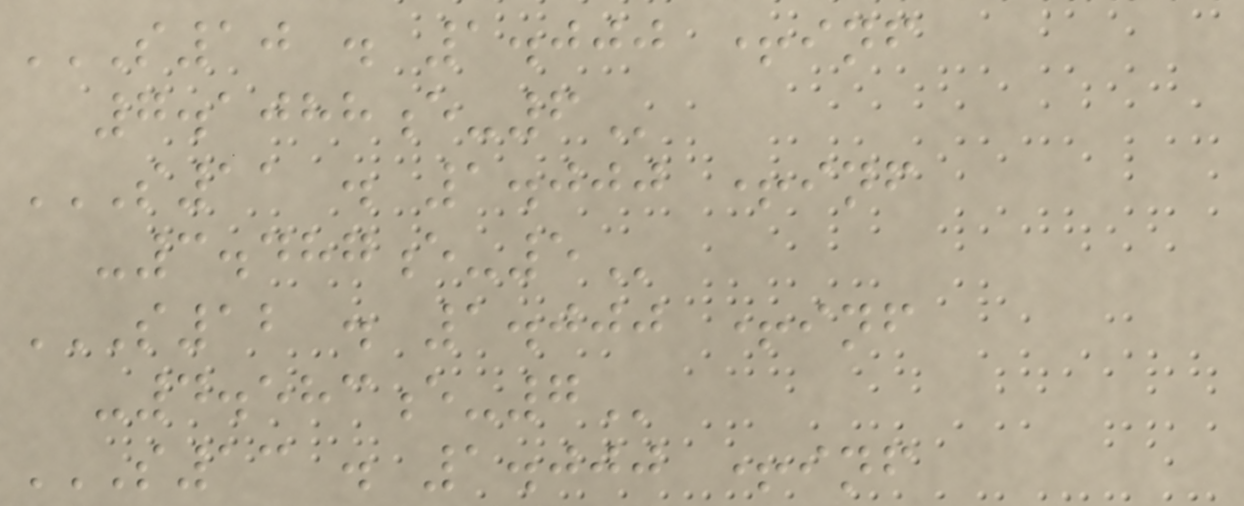S10 . 1.000 +INF
7.1088E-6
S11 . 1.000 +INF
-3.487E-5
S12 . 1.000 +INF
-4.583E-7
S13 . 1.000 +INF
